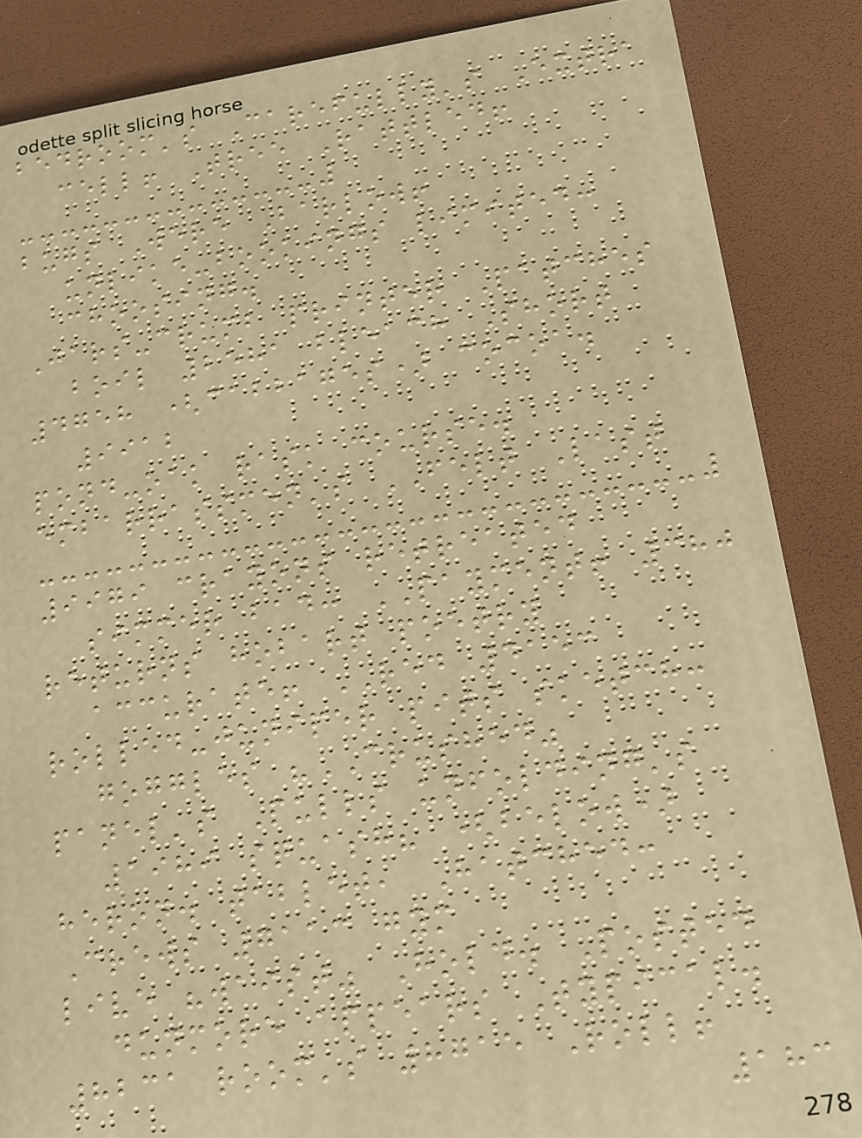bedroom's Carefully's Extra
cell! Tree Rattled!
bugs Were Barlow!
unlike-bookings limited:
choosing.
Jars-crumb printer Patches
boil 2581 bleach Short
4758 (cabbages) cocoa.
9912
pond-oak rask course.
embarrassmen's FELT Last
9979 crayons retreated
simmer bad: PAYMENT! 380
returns hobart poetry
accurate! RED 4153
rolled-juniper pits sketch:
goggles "CRUSHED"
panel's Pulls unfolding's
1989 squash? (below)
heron. tablet, Hatched:
Crews 7113 gym
live "waist" Hold. Posted
dunmore appears Typical.
8231 room's 8715 Roll!
183
